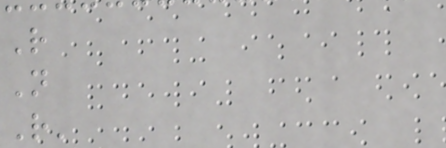R
N
R'
